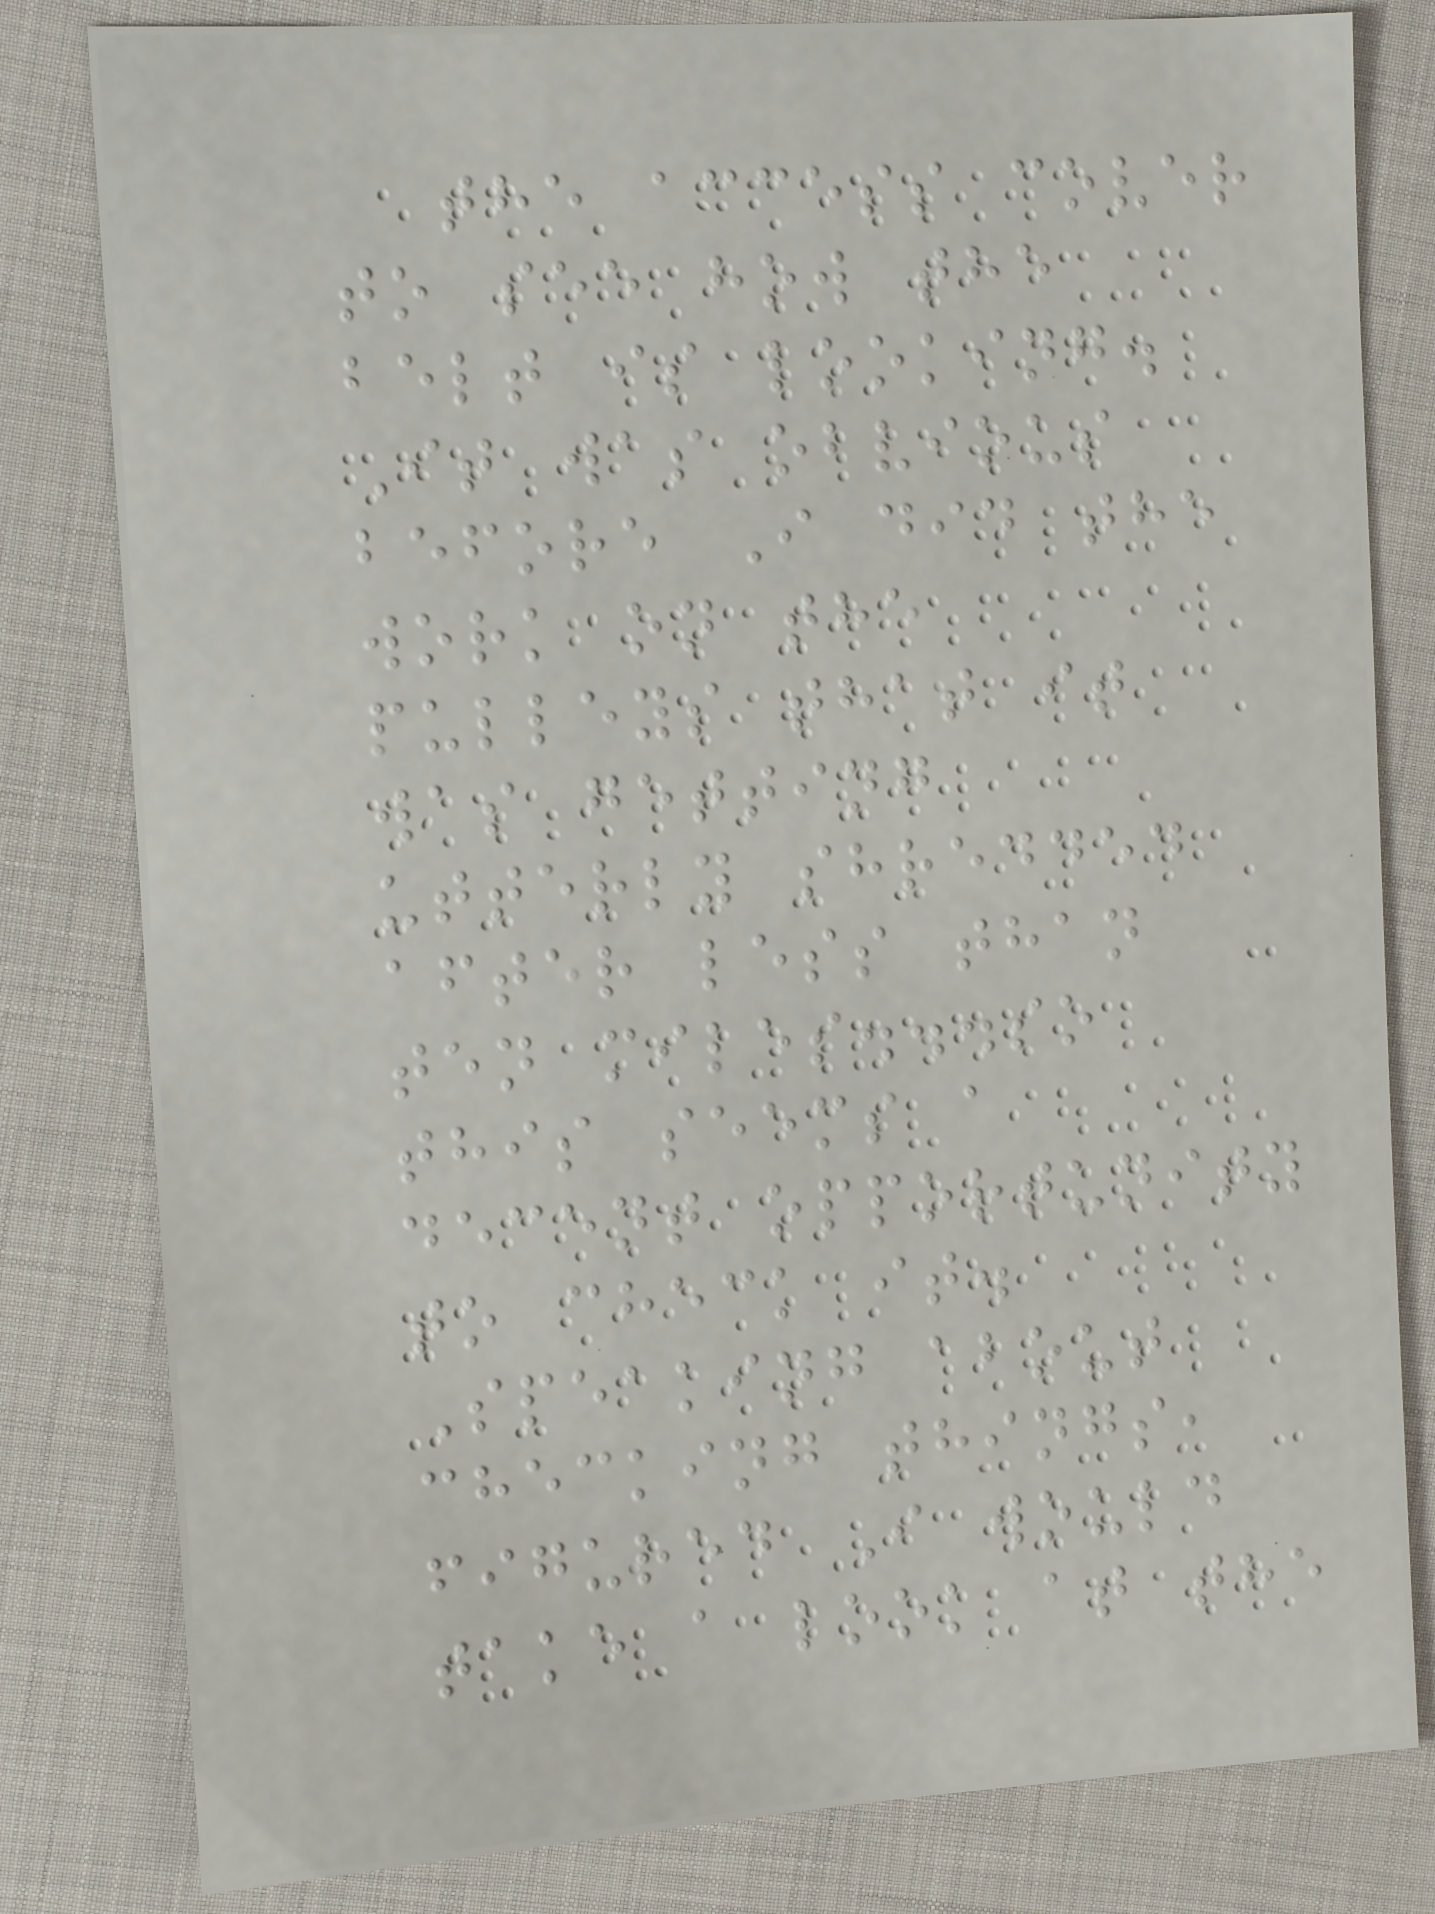the access cover
to see how the
belt is looking.
It was obvious
before I did the
work on the
pulleys that it
was getting
utterly shredded
after less than
ten miles...so
this seems a
decent opportunity
to check it.
Speaking about
checking things,
figured I would
take a look at the
